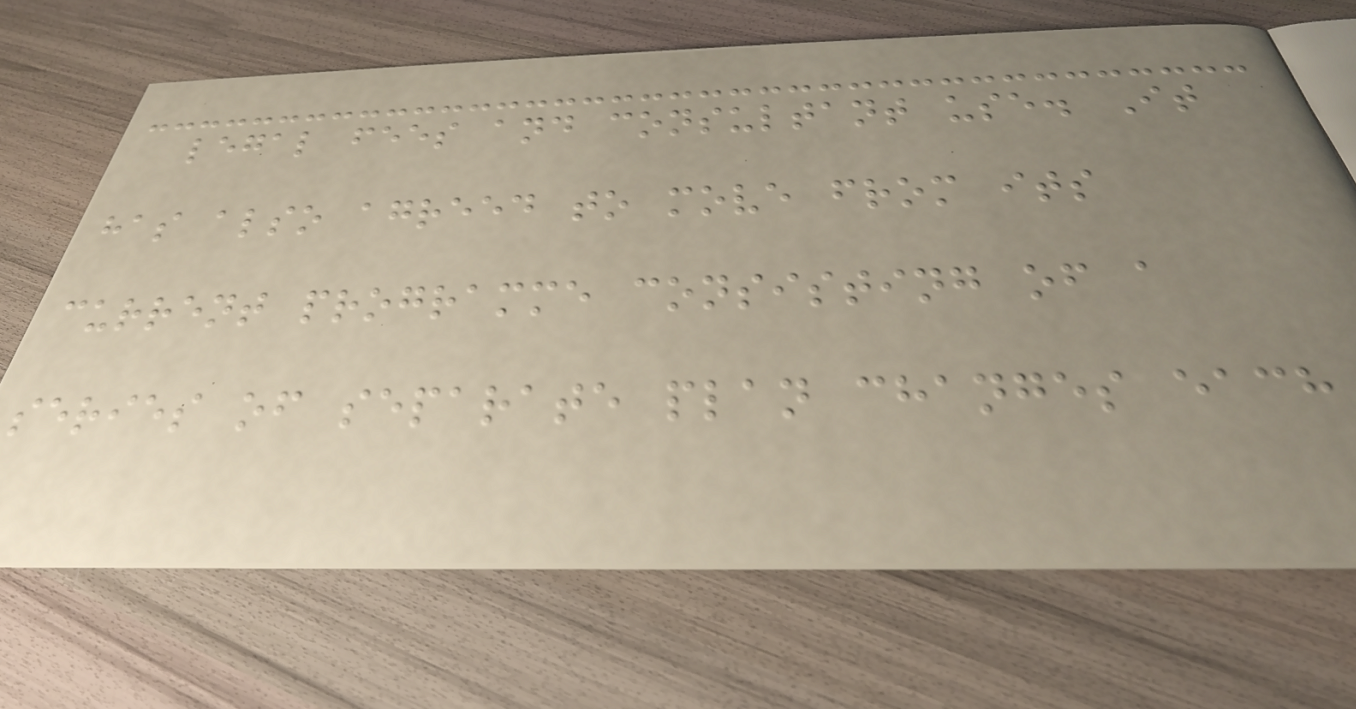legal fees and consultant use. It
has also agreed to move from its
current programme consisting of a
series of separate plan changes each
